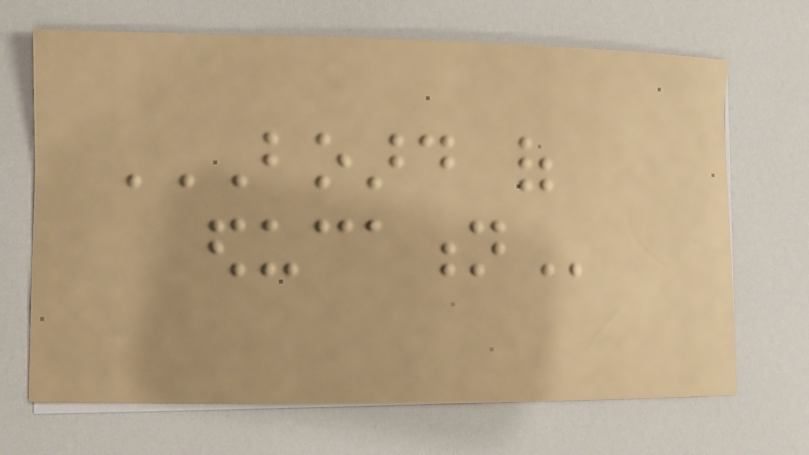BOARD OF
EDUCATION
